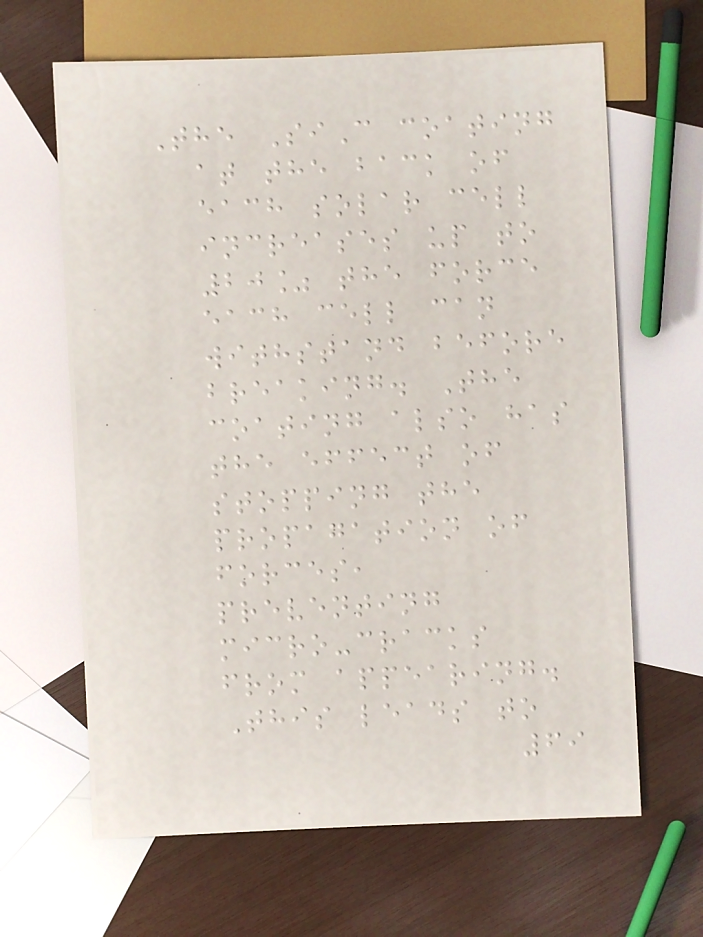The SiC coating
at the back of
each solar cell
increases up to
20% the force
each cell can
withstand before
breaking. The
coating also has
the effect of
stopping the
propagation of
forces,
preventing
micro-cracks
from appearing.
This leads to
69
